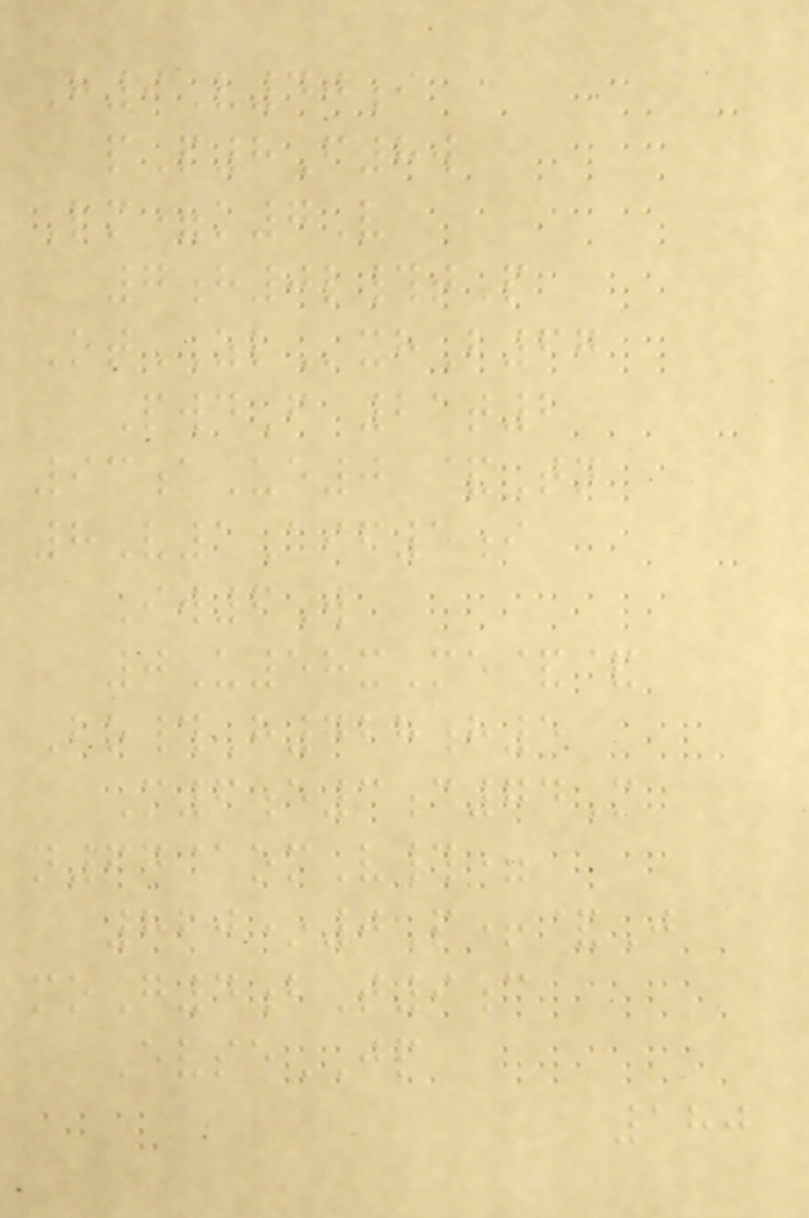H9V40i
pP8F8w
Lm=k7V
7h0l#tP
OtZLxhB67
PwdF 21t2
93aUe0 &Tn
8V1Aif5i
Iw6W
0U58xMe&&
Bo#H728h5
M6e3c74M
n67@omV#=
820*0P+&J
moG4bT9c
EvseJP
180
